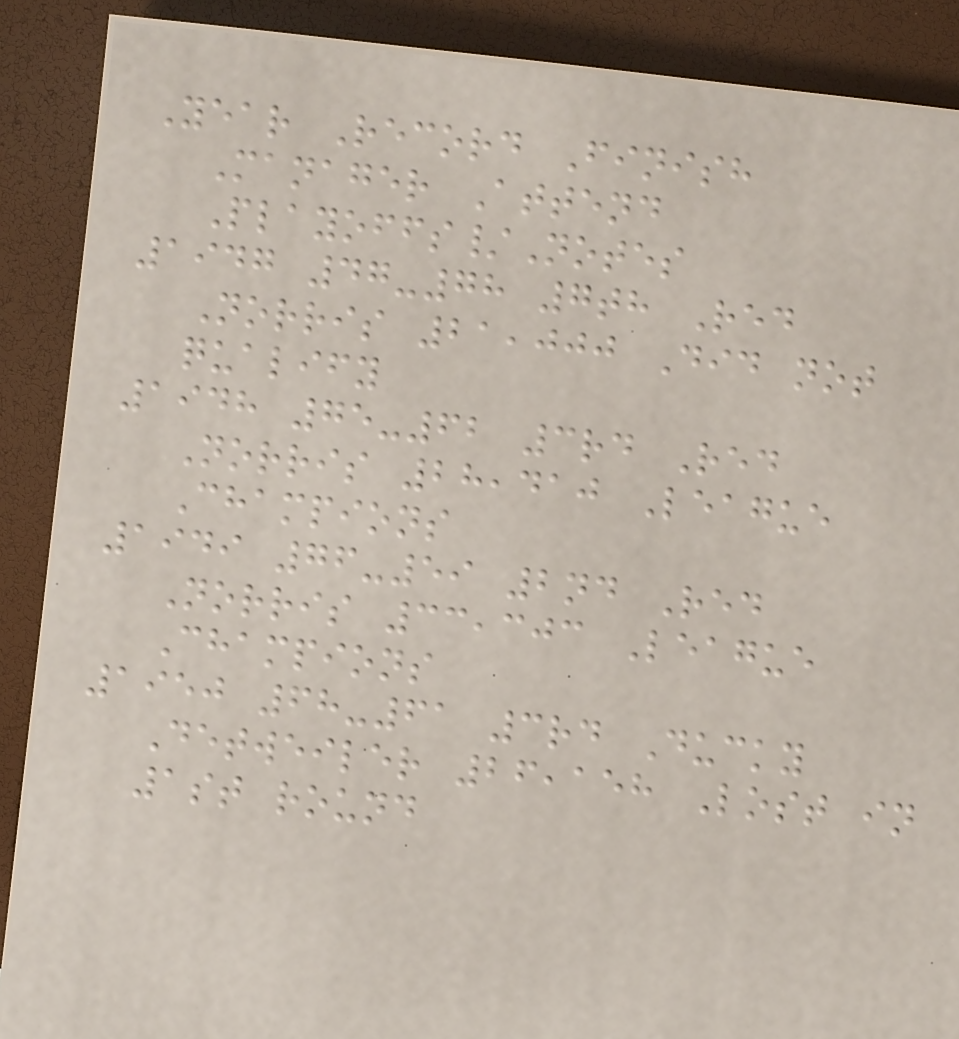Year Record Finish
Manager Attend
Playoffs/Notes
1947 47-78 7th Red
Norris 21,000 Did not
qualify
1948 75-62 3rd Red
Norris 28,410 League
Champions
1949 76-59 2nd Red
Norris 33,303 League
Champions
1950 68-61 3rd Ducky
Detweiler 26,158 Lost in
1st round
